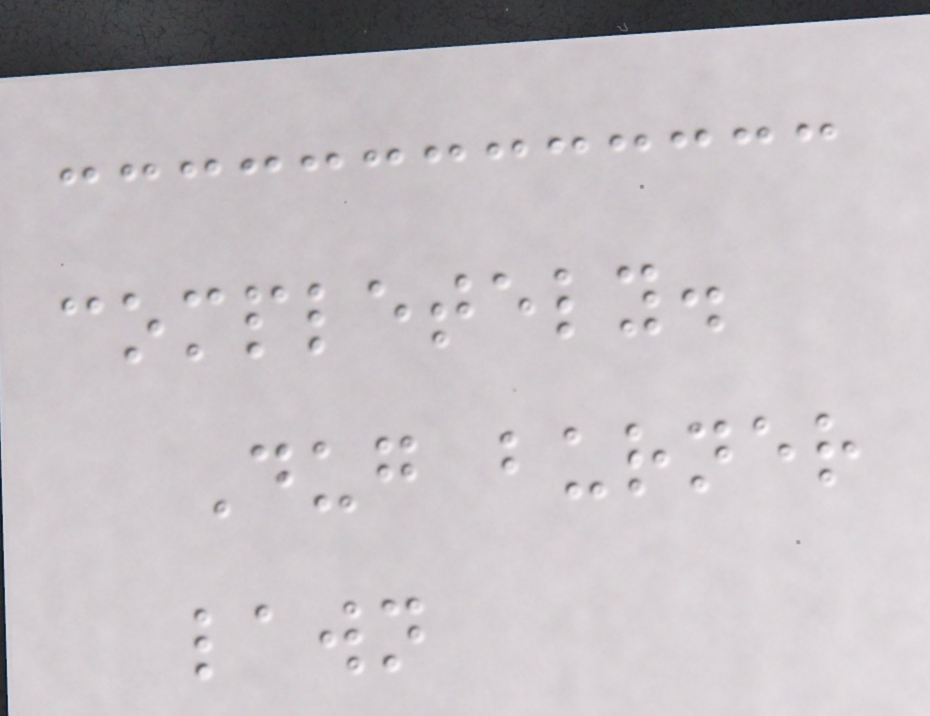completely.
Dug burner
lawn
